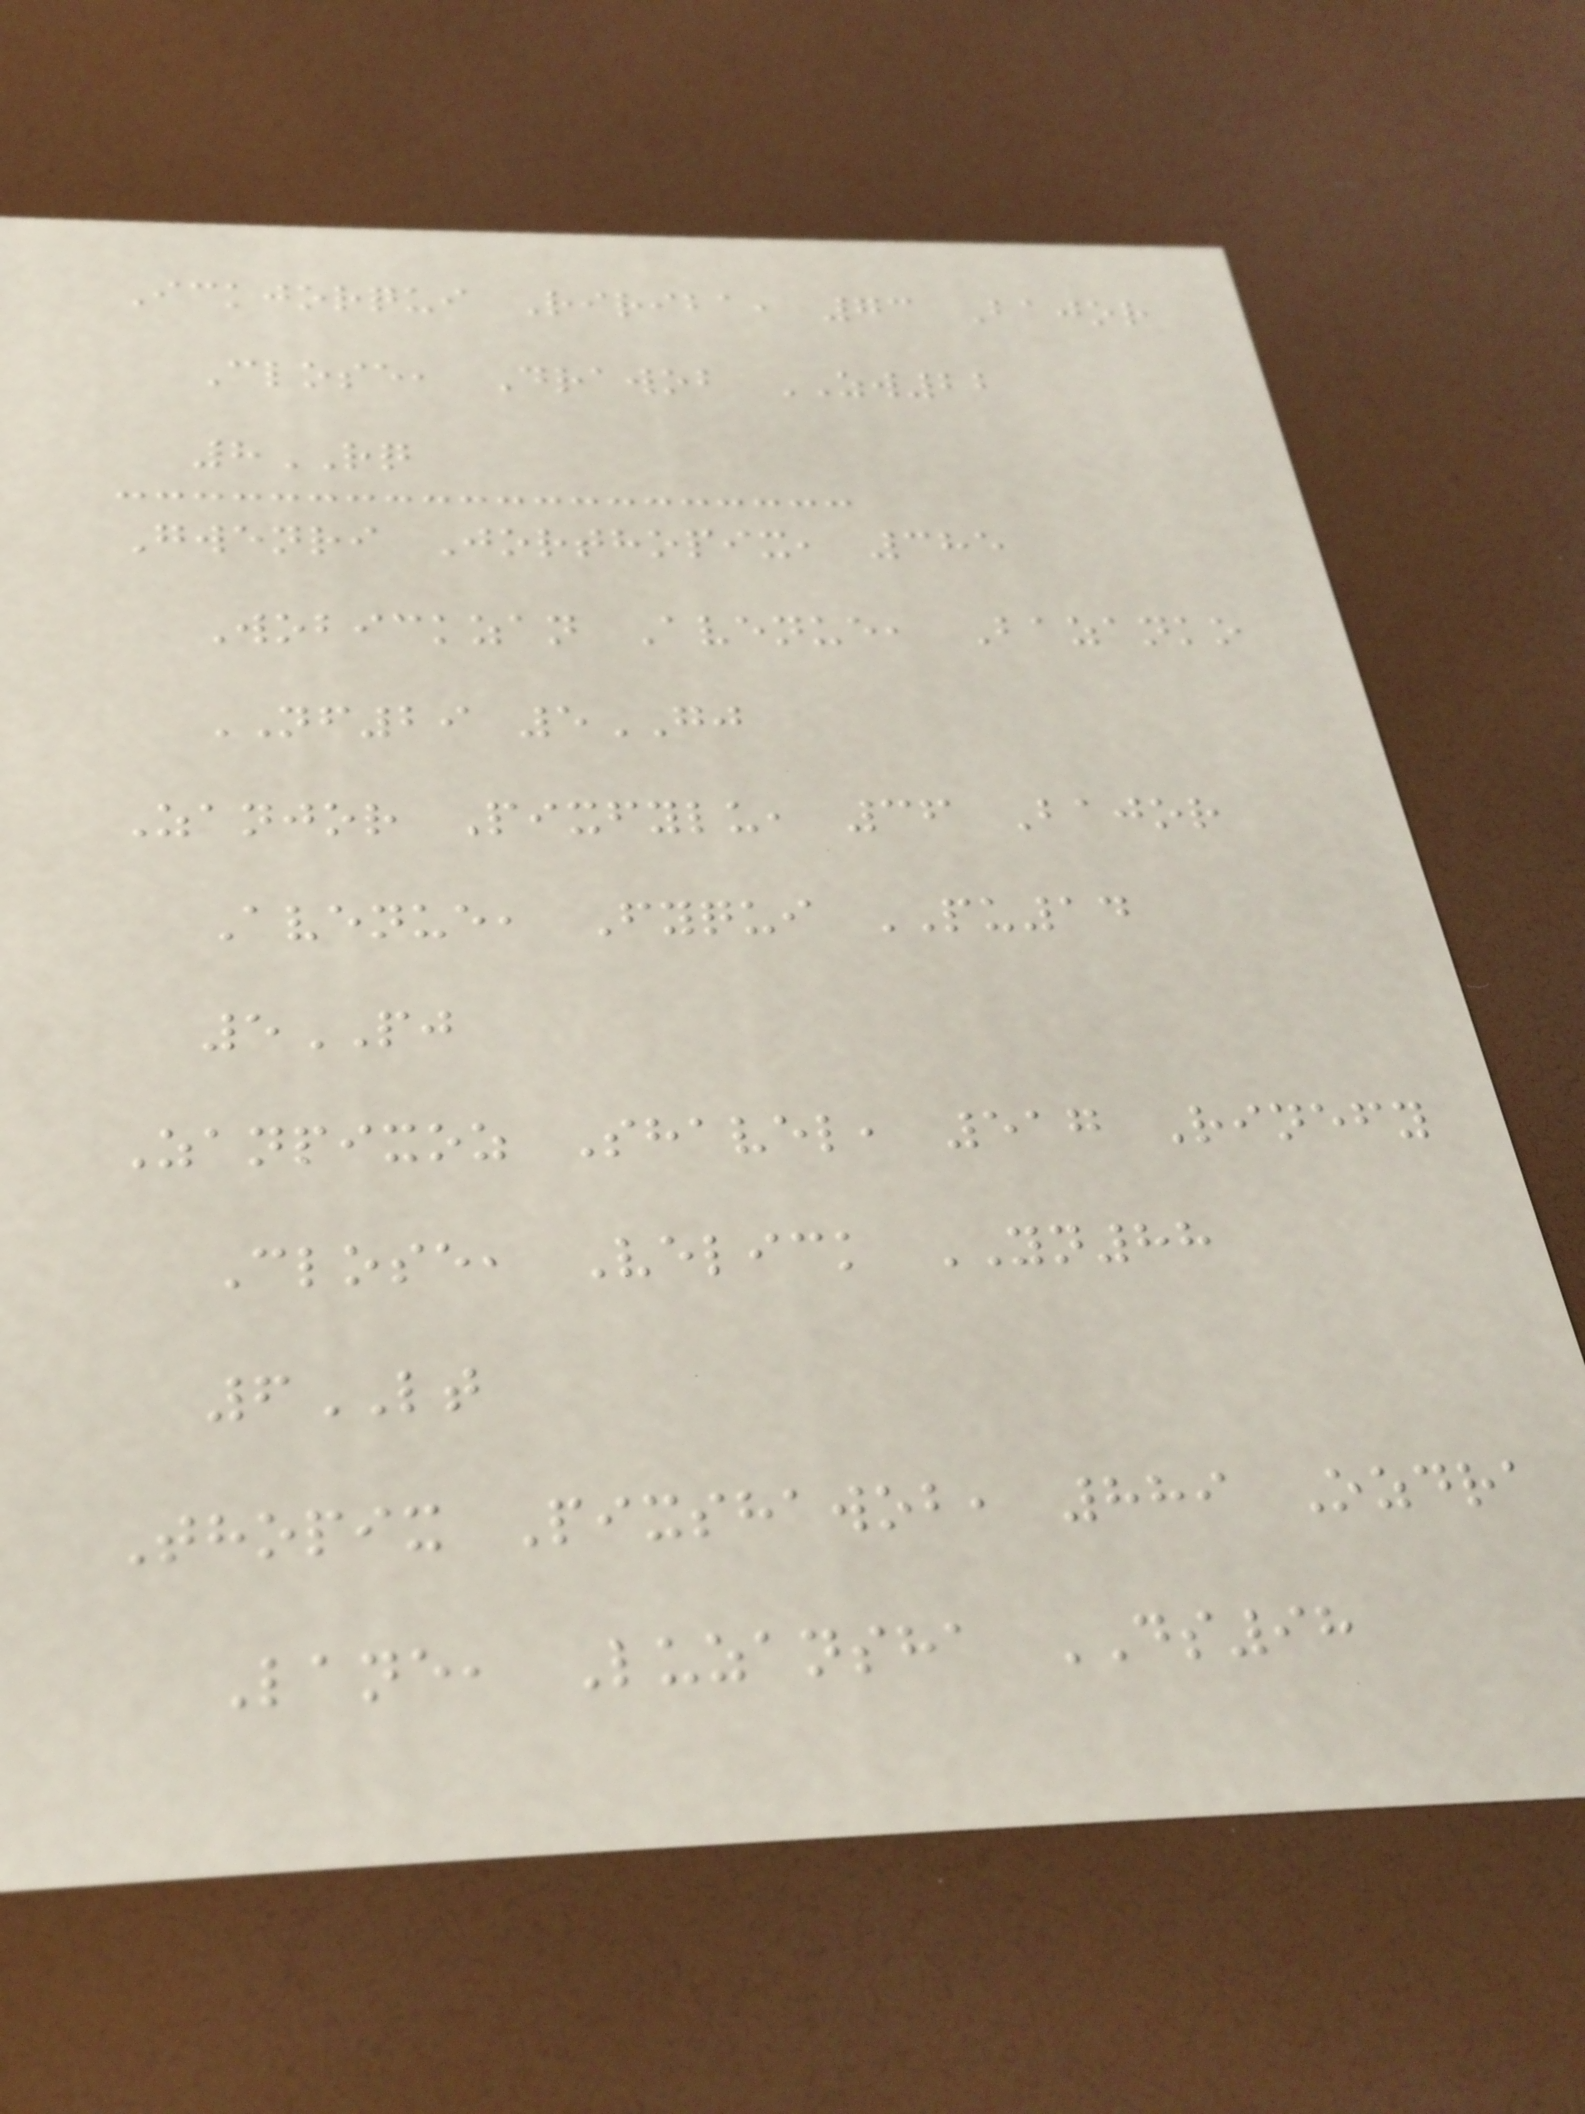Ickjorqui Ririba, 73 Bajor
Close, Drawob ZW22
8RQ
Gwenri Jorthopix, 385
Wobickzan Avenue, Bazanko
NF29 5GJ
Zanjor Pixfylu, 36 Bajor
Avenue, Fyqui PU14
5PJ
Zanpixoz Shavel, 517 Rinefy
Close, Velick YN88
6LT
Thopix Pixshawob, 889 Ozdra
Lane, Luzansha DS98
